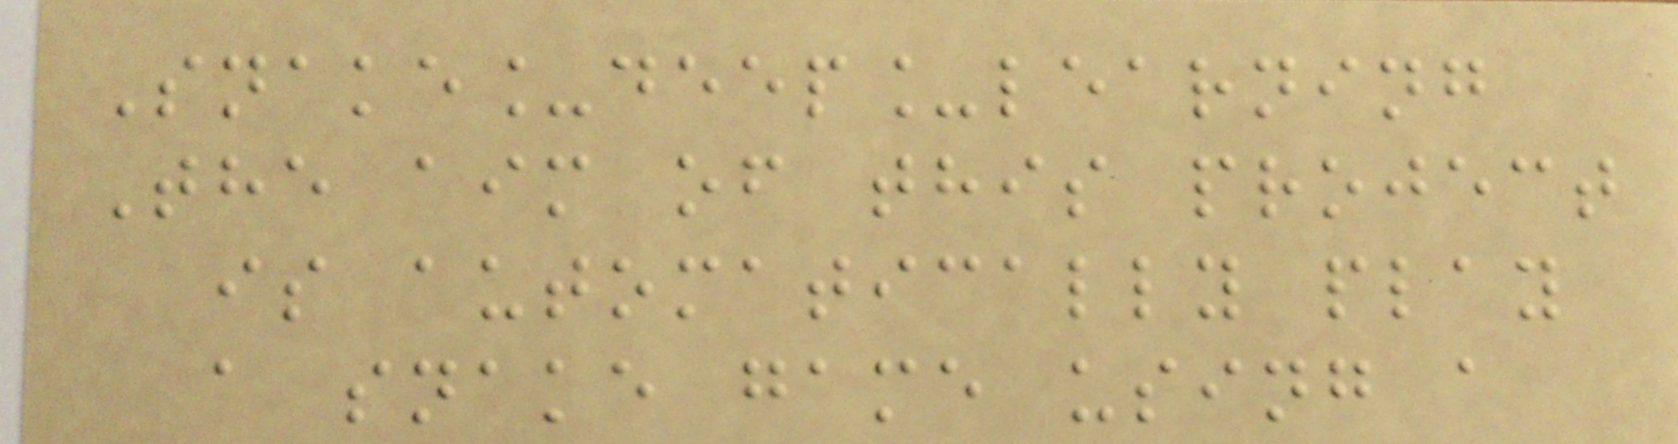Snake_deep_learning
The aim of this project
is automatically play
a snake game using a
